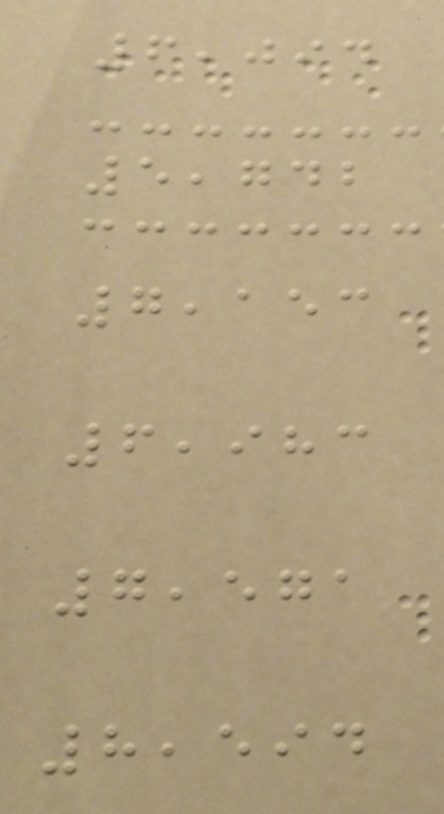6,094
5,742
7,153
6,983
7,571
8,594
